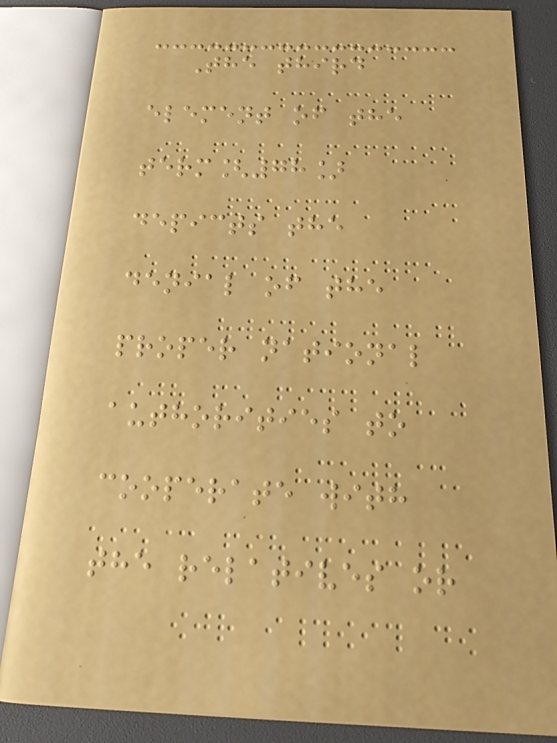The third
element of the
term[78]
depicts the
denial of the
proper national
authorities to
cooperate with
the relatives or
